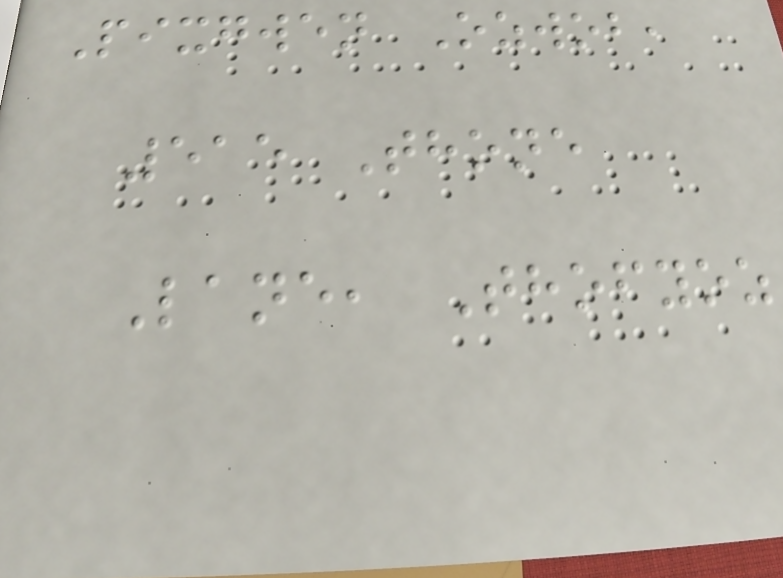Pixgwen Ozwob,
515 Thone
Lane, Thofyoz
